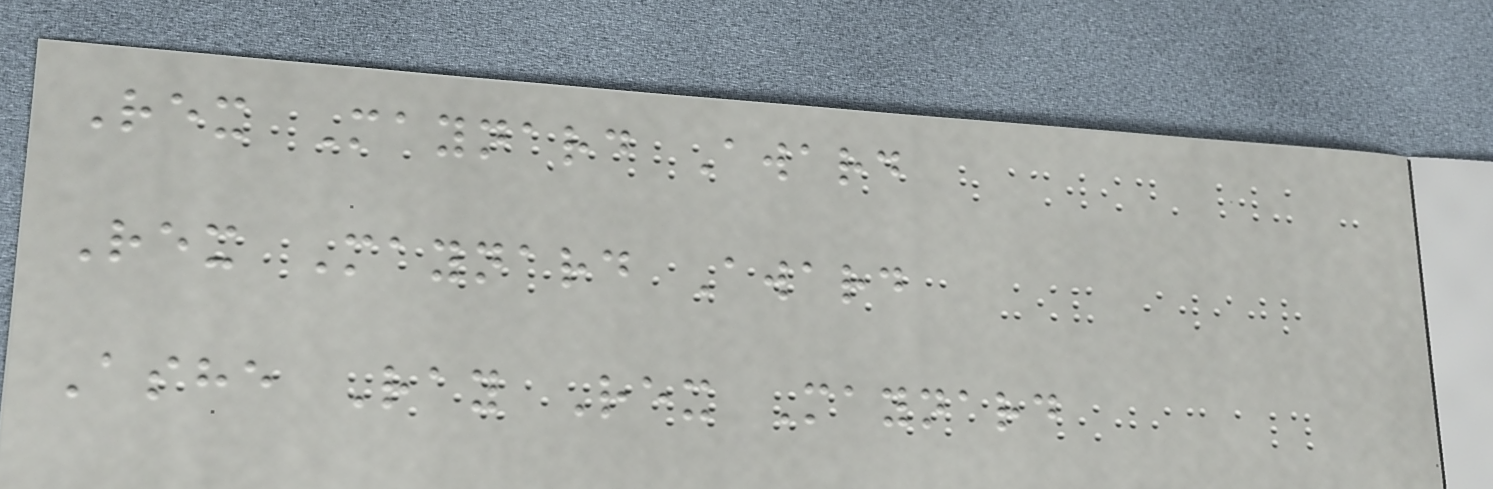Rex Maynard Award
Rex Maynard Award
Ashe Ray Rex Maynard
